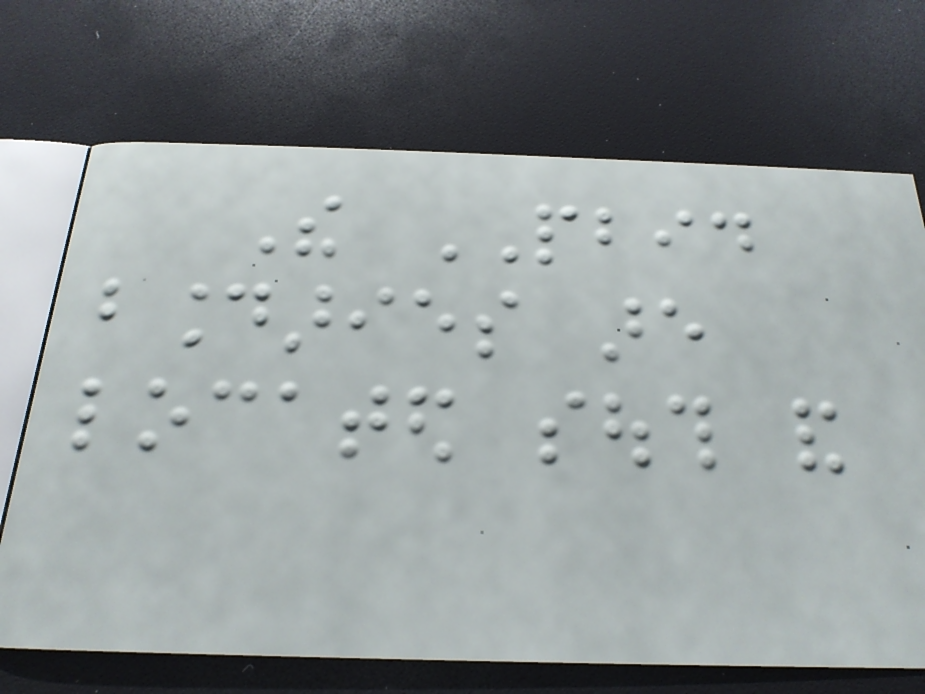The PBID
boundaries are
located south and
